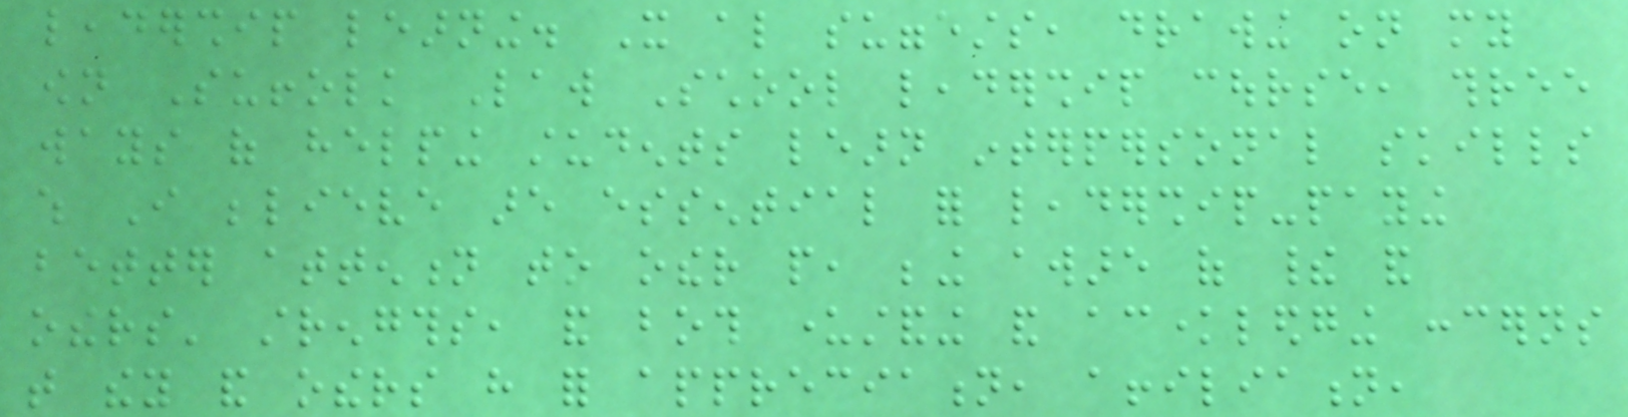leadership learning. It also suggests, drawing on my
own Suffolk Law School leadership course, three
ways of helping students learn interpersonal skills
which I believe are essential for leadership-paying
better attention to other people, being aware of their and
others' strengths, and both understanding and acknowledging concerns
that they and others have for appreciation, affiliation,
